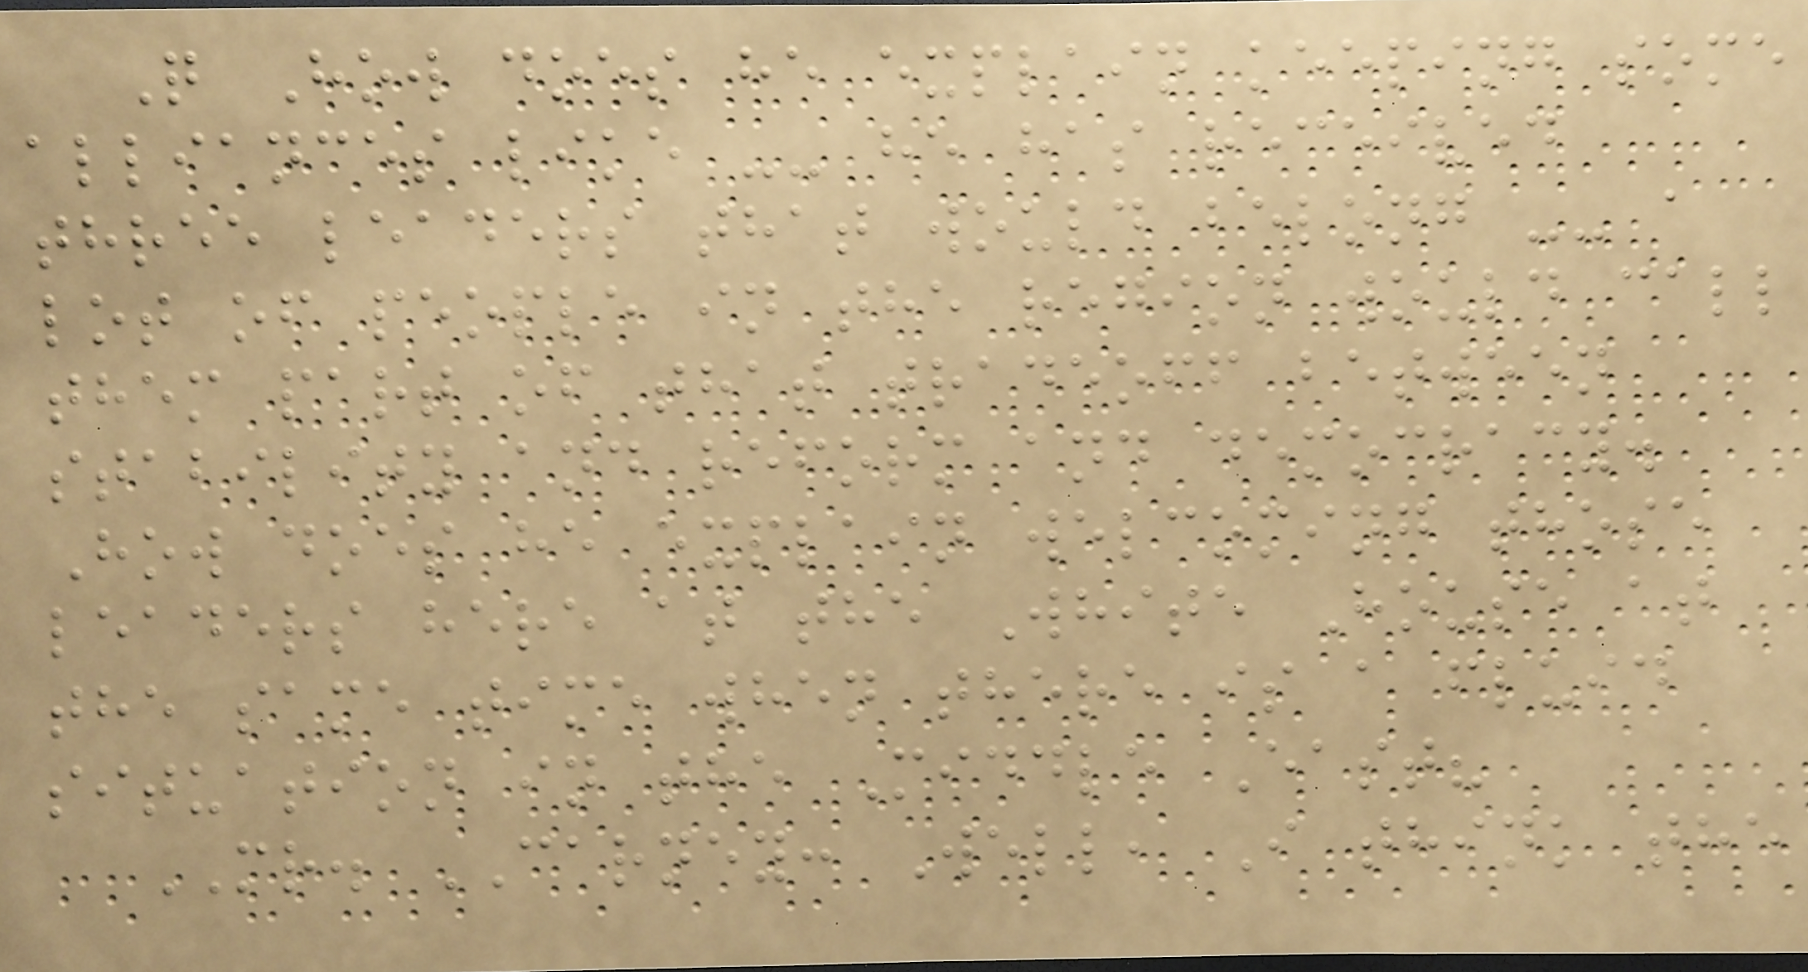Q How does he explain keeping some
alliances like -- he has received
three leaders that would belong -- a
lot of people in the region would call
them part of that tradeoff between
stability and reform and democracy.
How does he explain welcoming those
leaders here at the White House at
the same time when there is a fluid
situation in the Middle East?
MR. CARNEY: Well, I think the
